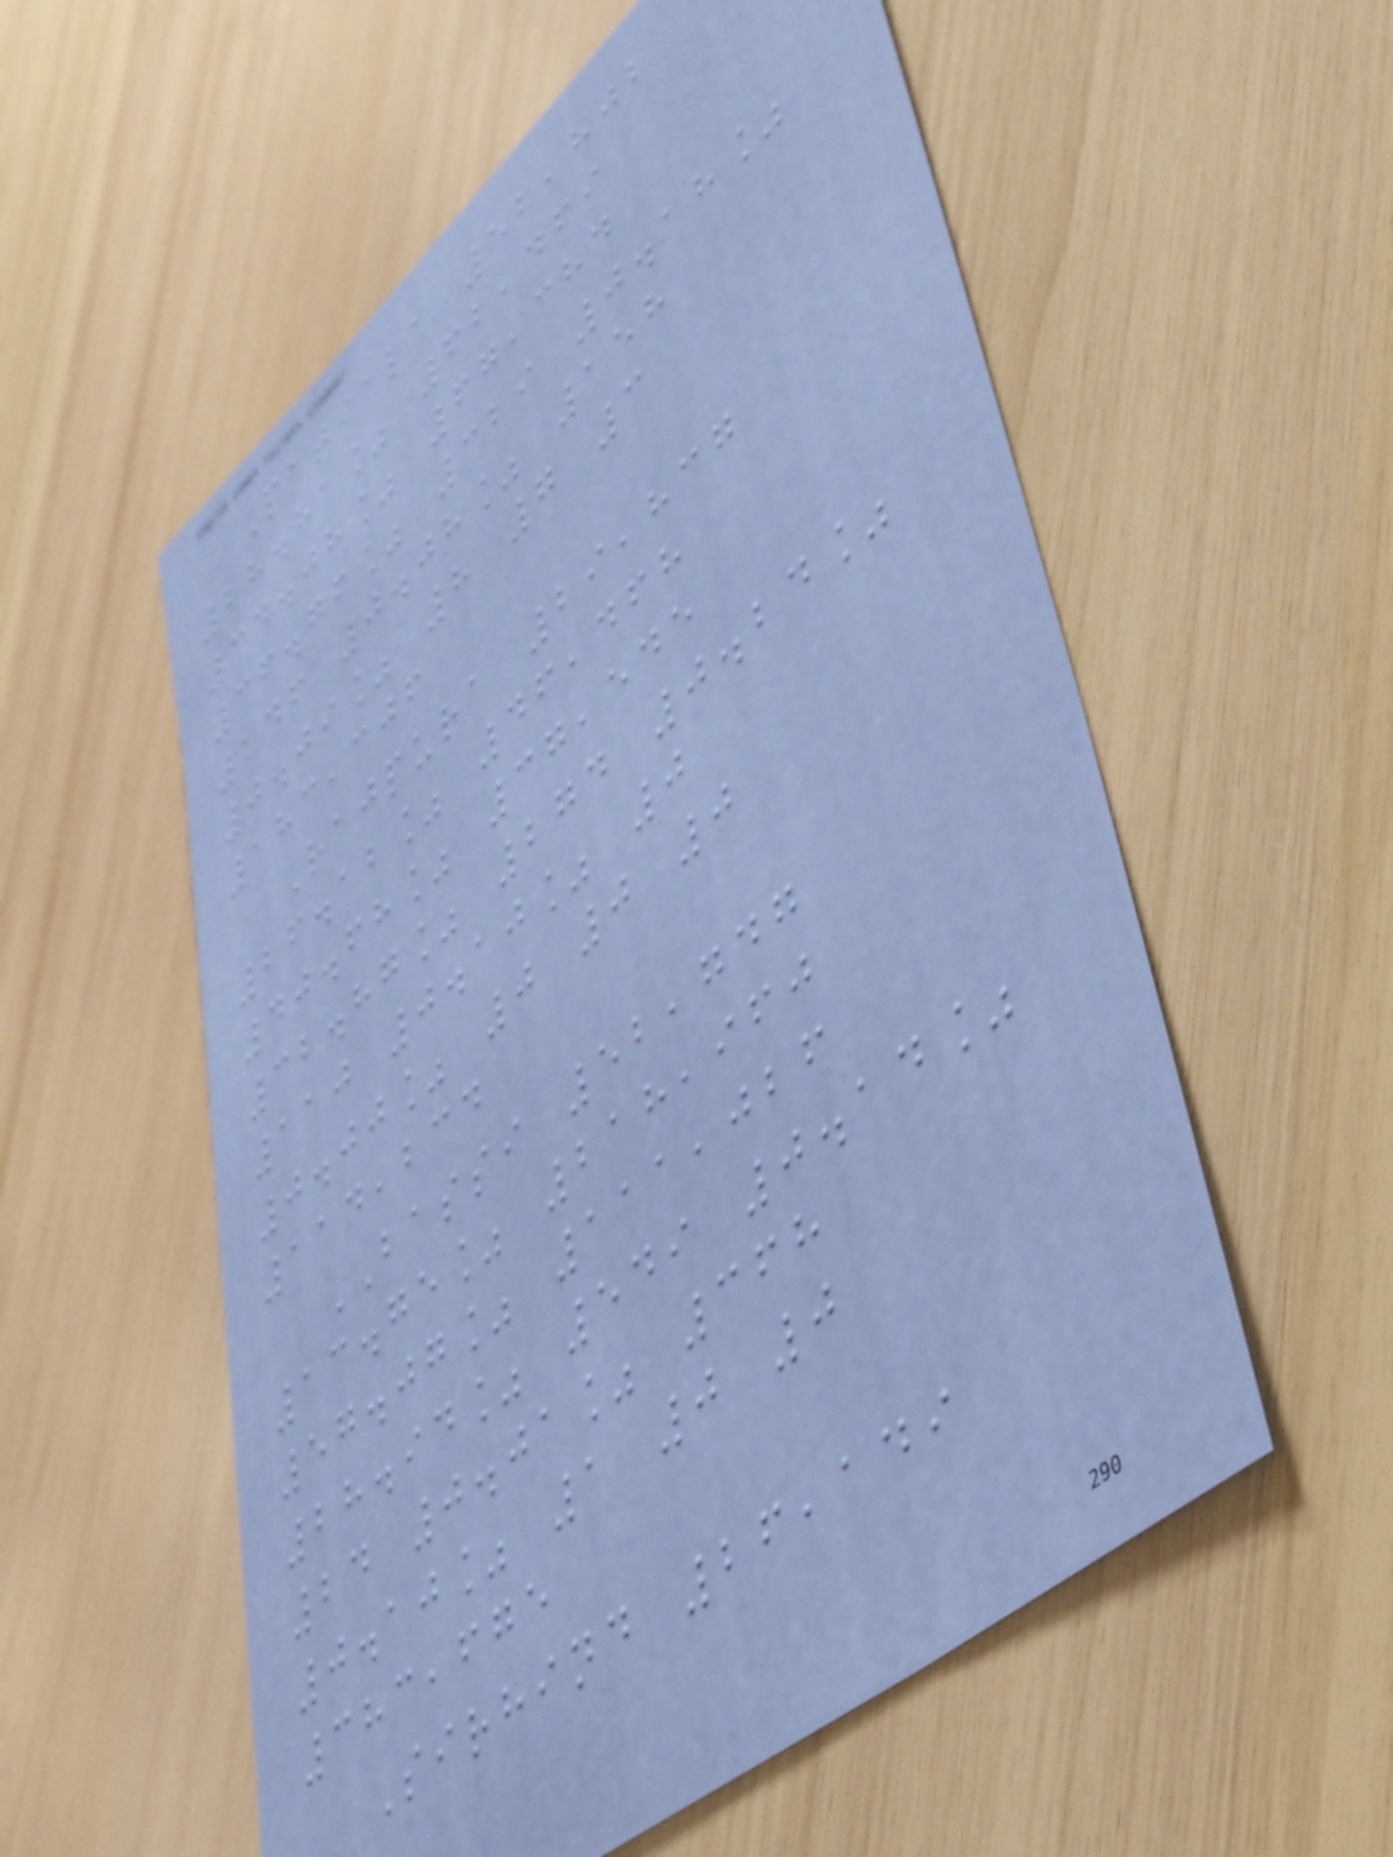Patiala 52,802
28.81% 62,469
34.08% 67,384
36.76% 329 0.18%
146 0.08% 158
0.09% 8 7 3
183,306
Rajpura 29,837
26.12% 46,468
40.68% 37,545
32.87% 274 0.24%
110 0.10% 0
0.00% 0 0 0
114,234
BASSI 52,747
13.75% 218,960
57.07% 111,026
28.94% 549 0.14%
24 0.01% 368
0.10% 1 0 0
383,675
Sirhind 26,149
